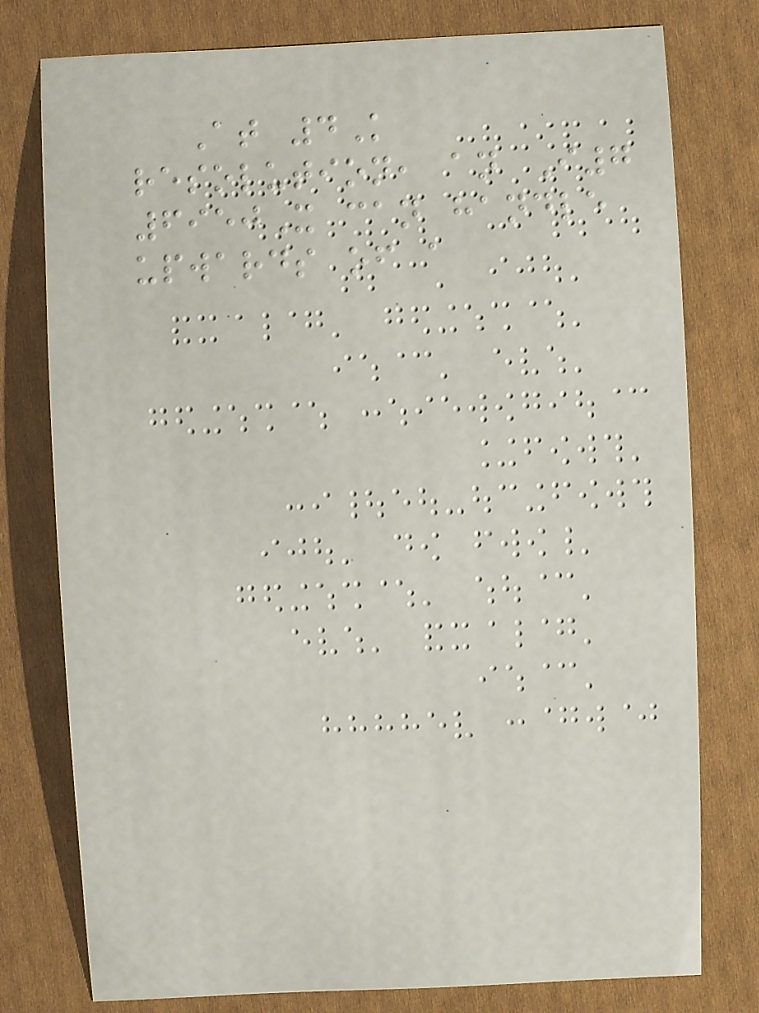At 4K
resolution, an I7
6950X can handle
upwards of a
